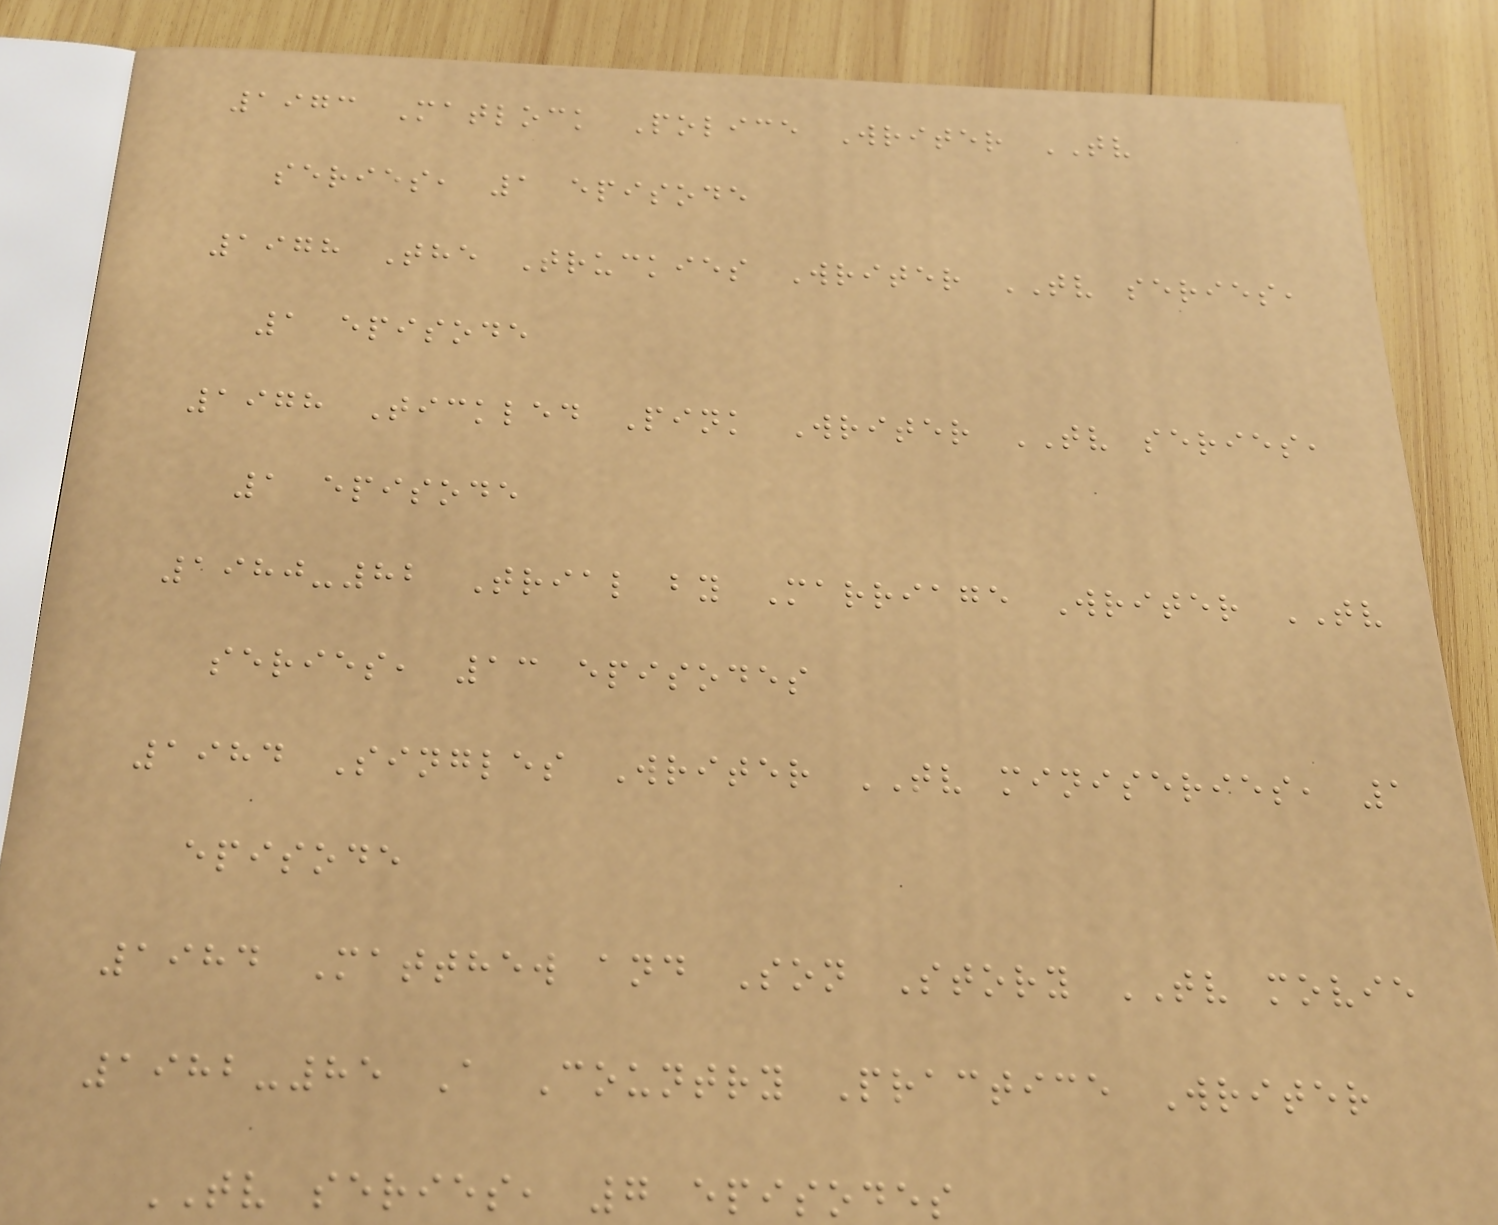1973 Matlock Police Writer TV
series, 1 episode
1978 The Truckies Writer TV series,
1 episode
1978 Tickled Pink Writer TV series,
1 episode
1980-82 Trial by Marriage Writer TV
series, 13 episodes
1984 Singles Writer TV miniseries, 1
episode
1984 Matthew and Son Story TV movie
1982-85 A Country Practice Writer
TV series, 7 episodes
